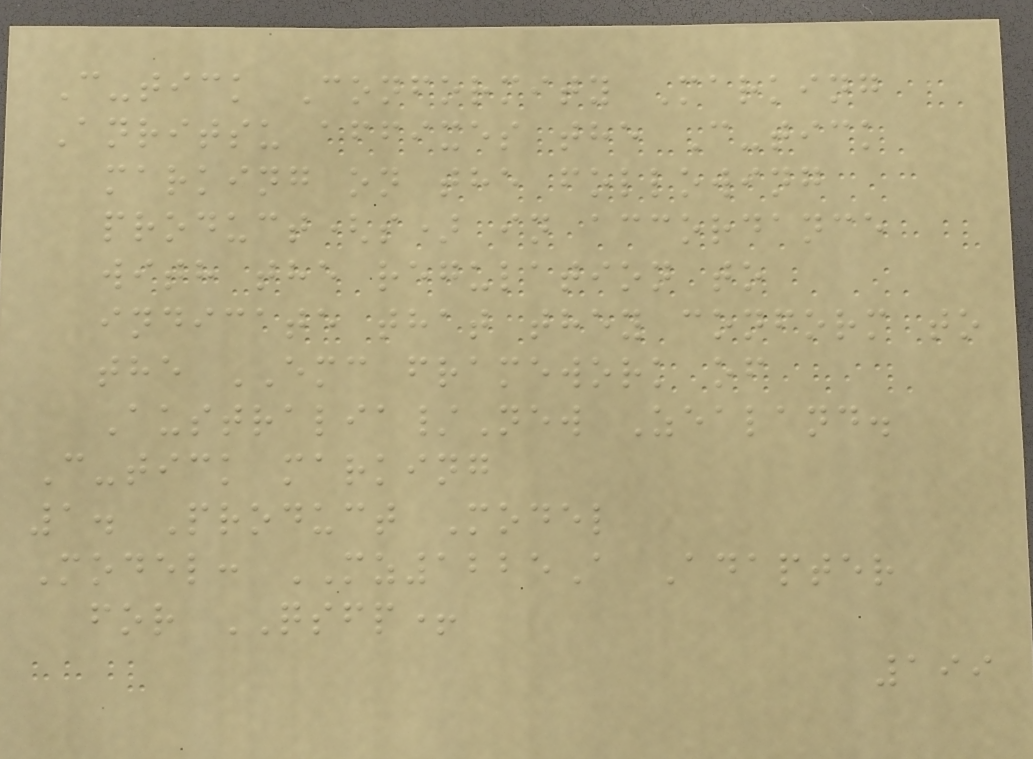C-tick Conformity Marking
Anritsu affixes the C-tick
marking on the following
product(s) in accordance
with the regulation to
indicate that they conform to
the EMC framework of
Australia/New Zealand.
C-tick marking
1. Product Model
Model: MZ1225A Adapter
for QSFP+
199
